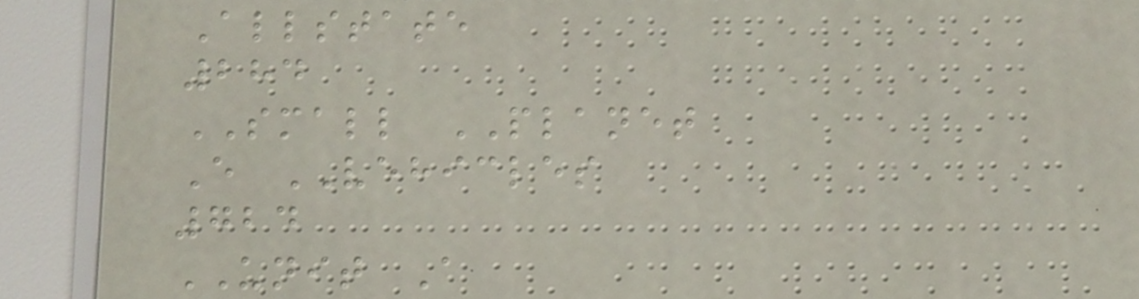Allstate
284
SMALL PLANET
E VEHICLES
724
UNIT A
